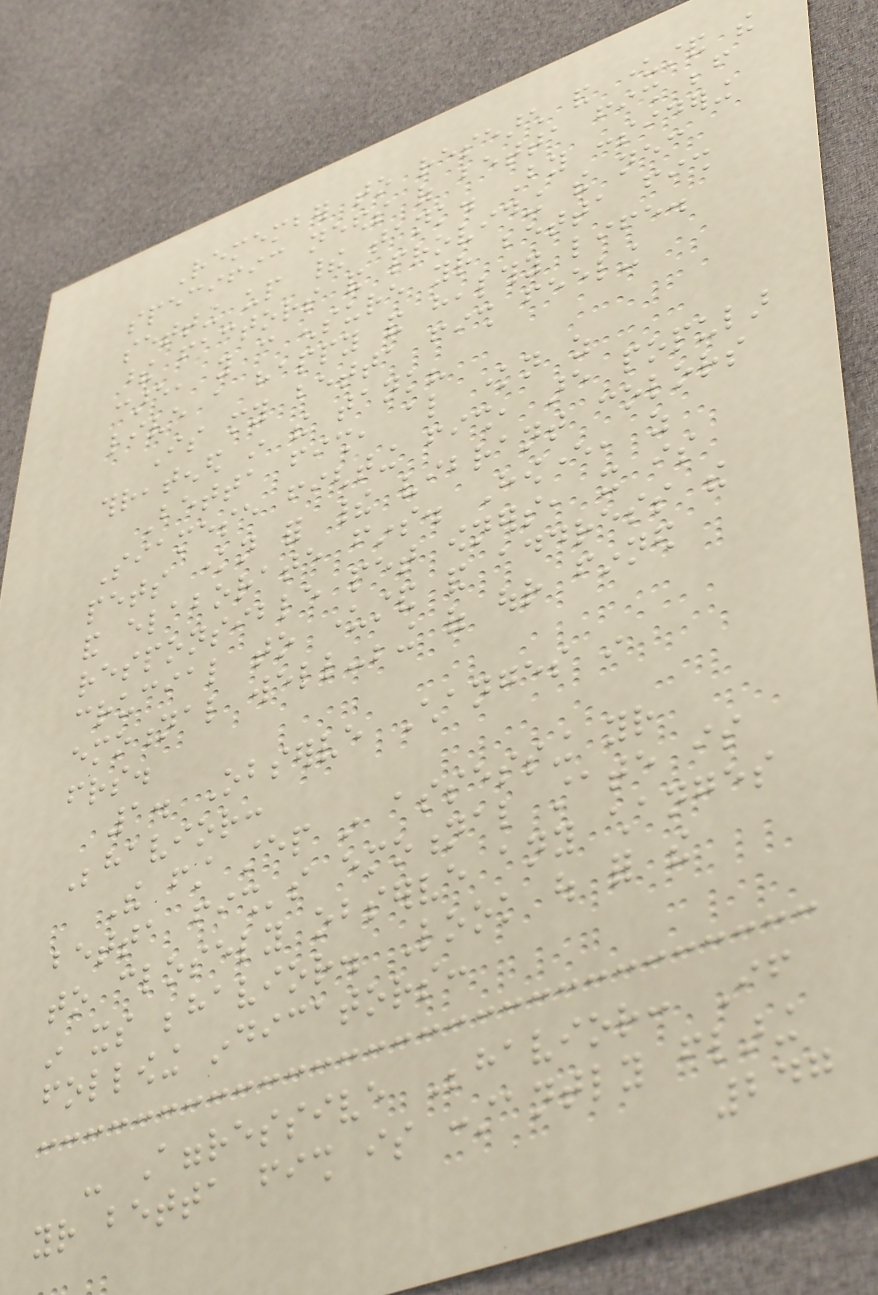Remember to research and understand the
specific needs of betta fish before
setting up their tank. By considering
these factors and providing the necessary
care, you can ensure your betta fish
live a happy and healthy life.
Is my betta fish feeling
threatened in the tank?
Betta fish, also known as
Siamese fighting fish, are popular
pets known for their vibrant colors
and elaborate fins. However, as
responsible pet owners, it is
crucial to understand and address the
emotional well-being of our finned
friends.
1. Observe Changes in
Behavior:
The first step in assessing your
betta fish's emotional state is
to closely observe any changes
in its behavior. Look out for the
following indicators:
- Aggressive Behavior: If
your betta fish is constantly flaring
247
